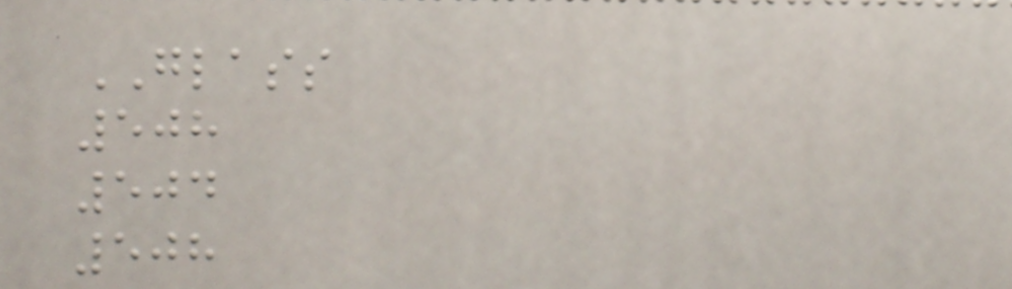GLASS
508
504
508
